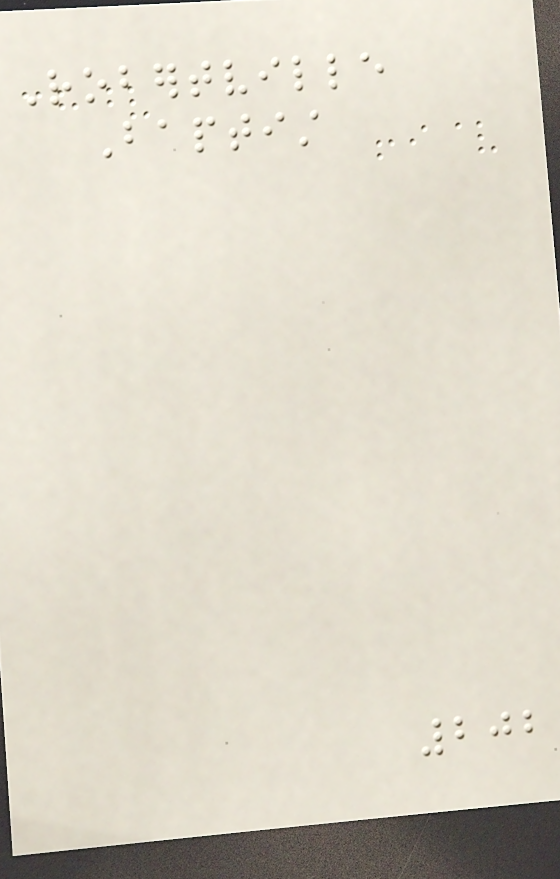Robertville
Baptist
202
